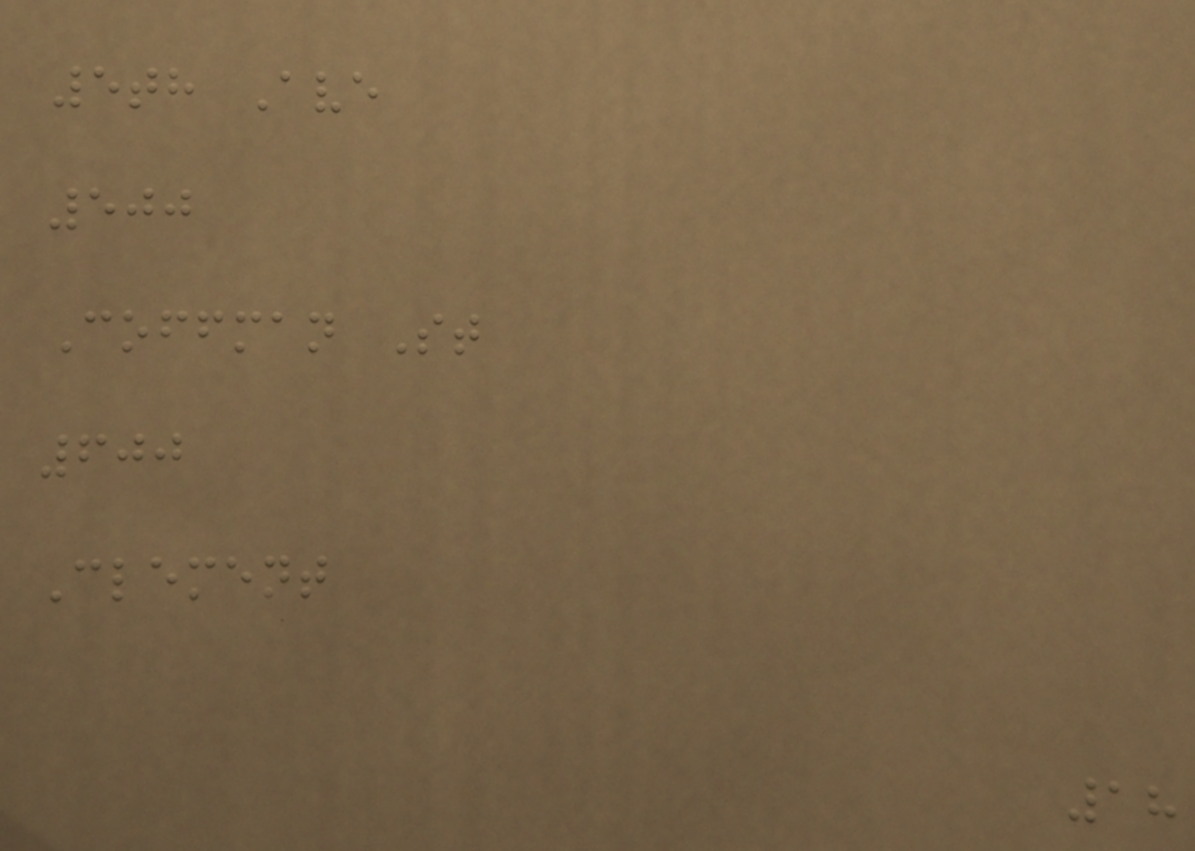5th Ave
500
Coffman St
600
Clement
18
